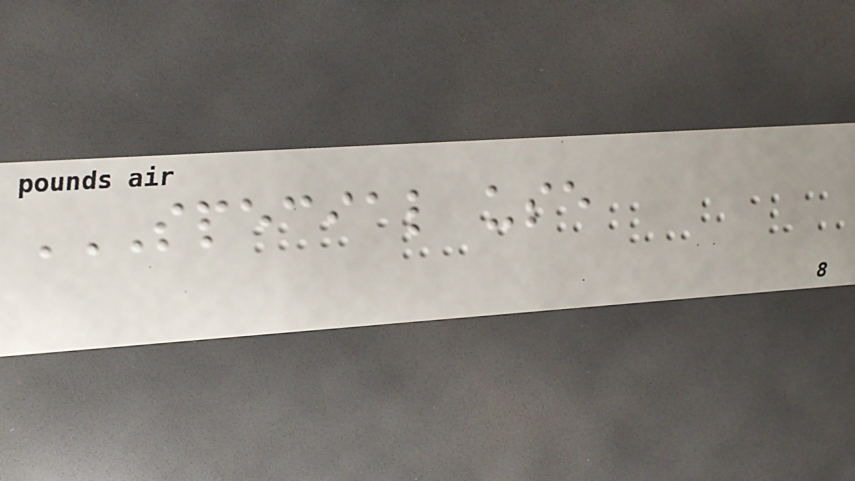SPECIAL USE
